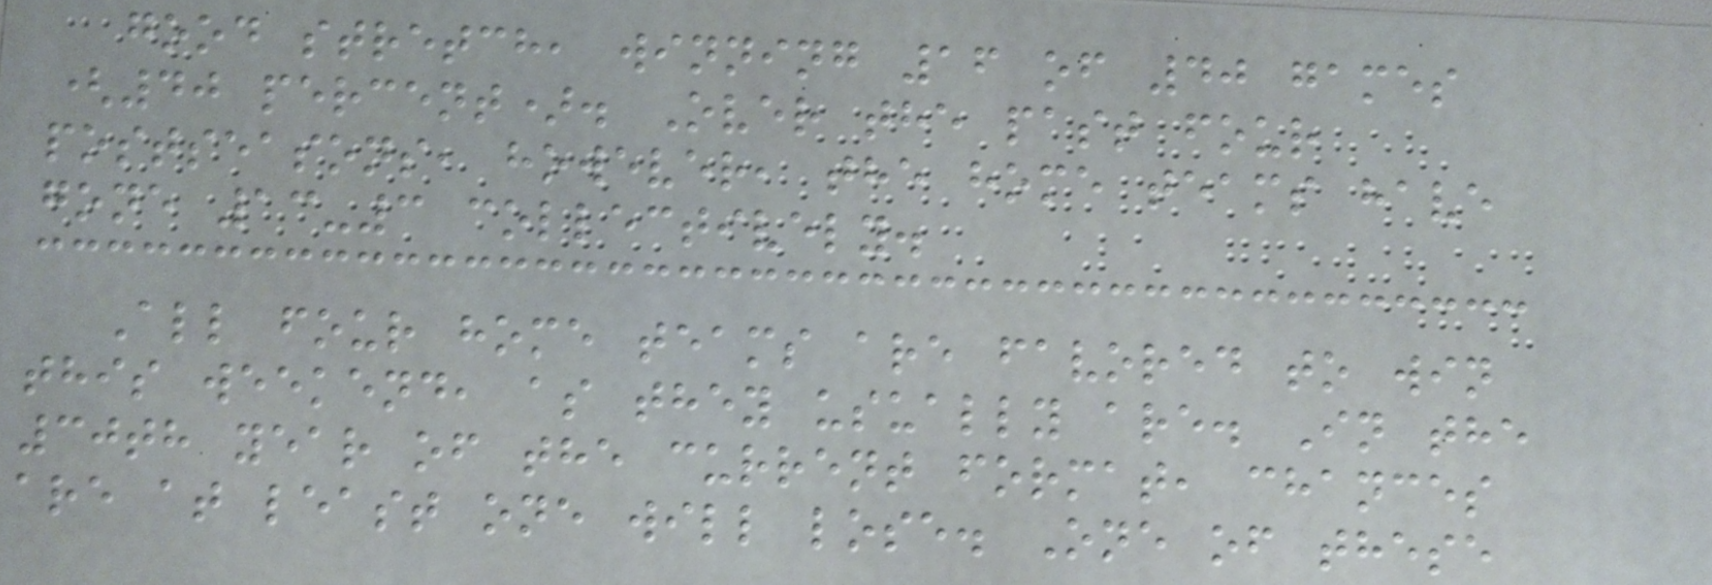good stretch, winning 16 of 40 games
(40 percent). Over the past four
postseasons, however, the home teams have
gone 13-3 collectively.
All four home teams are favored to win
this weekend, as they usually are. In the
30th year of the current format, chances
are at least one will lose. One of these
